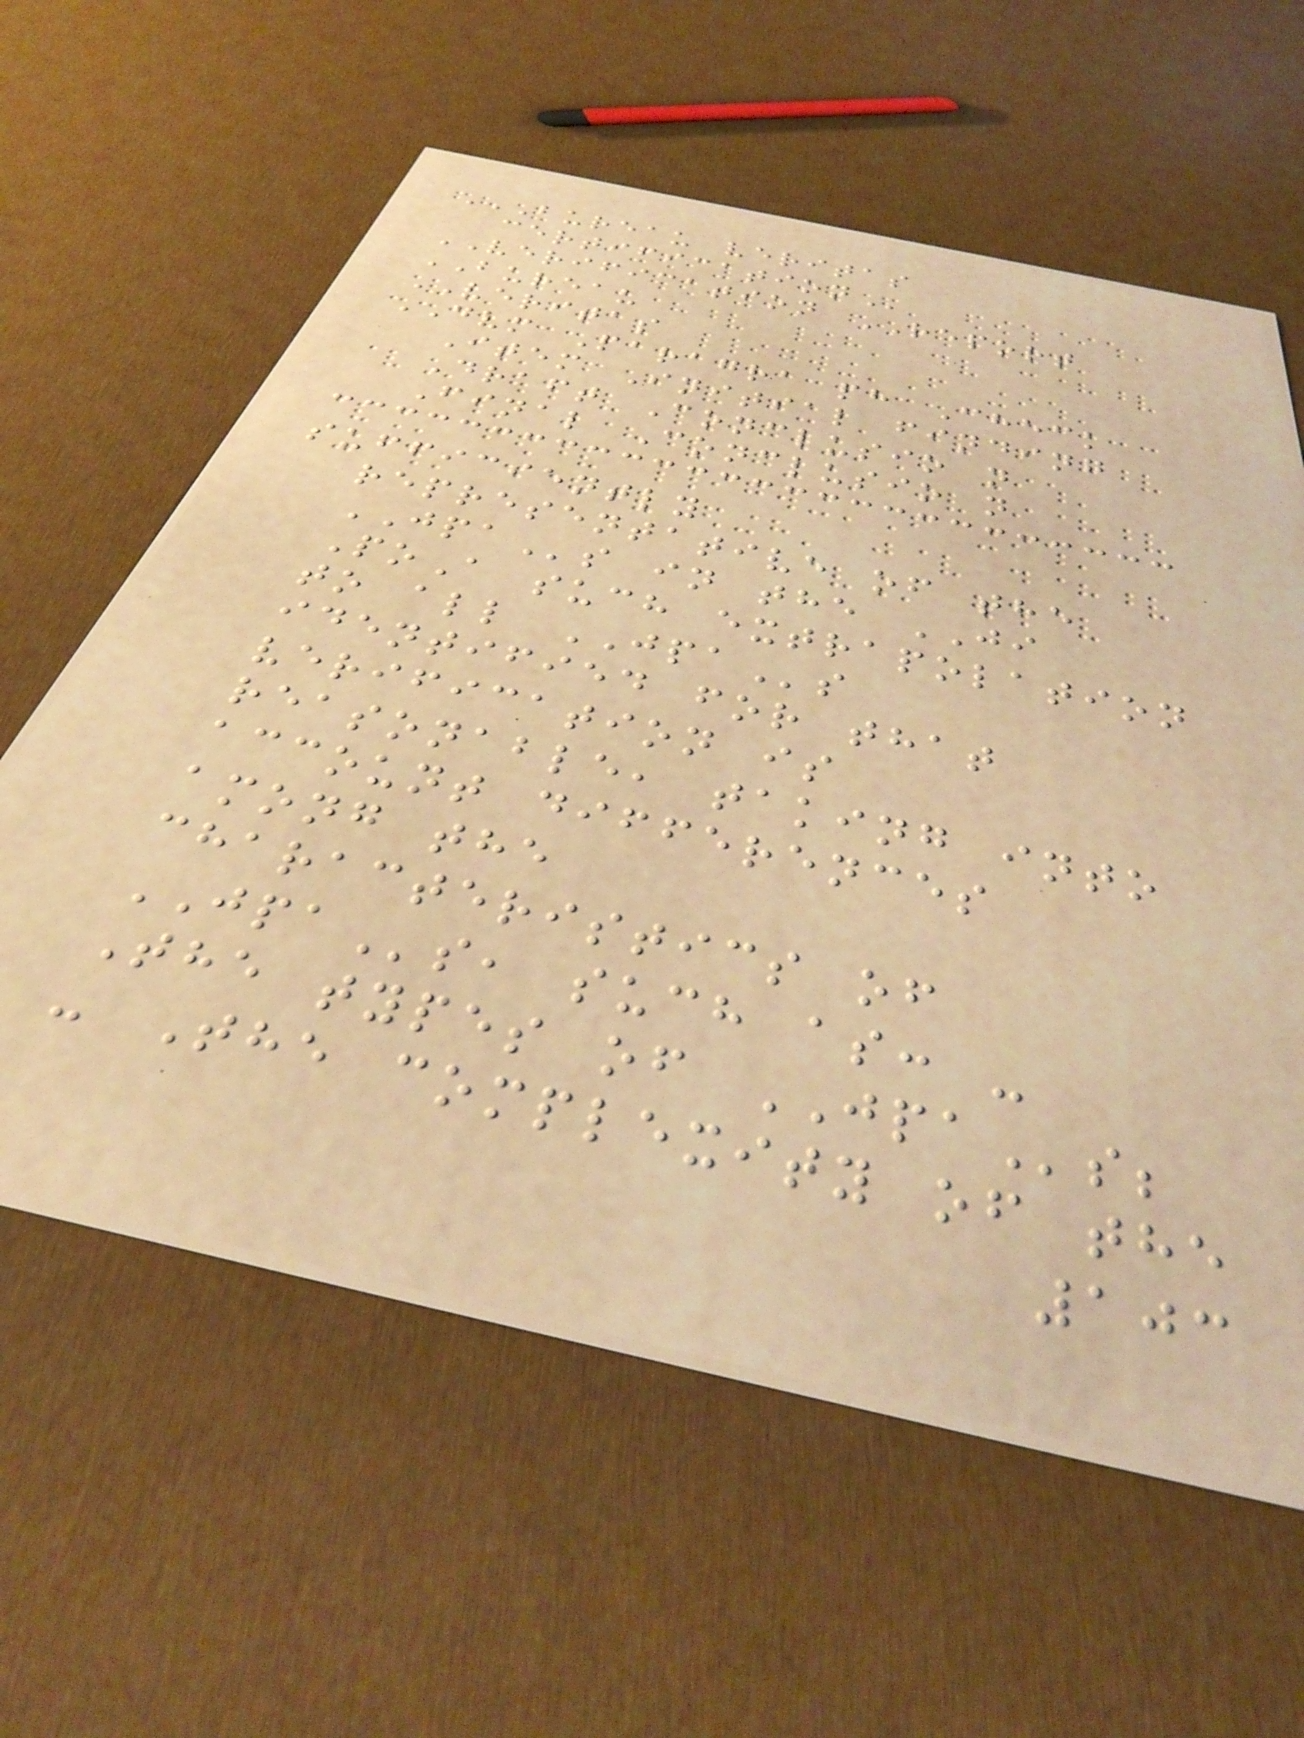BUREAU VERITAS
CERTIFICATION
VERIFICATION REPORT
BUREAU
VERITAS
DVM Paragra ph Check
Item Initial finding
Draft Conclusio n
Final Conclusio n
sufficiently
representative of the
JPAs in the JI
PoA such extrapolation
to all JPAs
identified for that
verification is
reasonable, taking into
account differences
among the
characteristics of
JPAs, such as: -
The types of JPAs;
- The complexity of the
103
